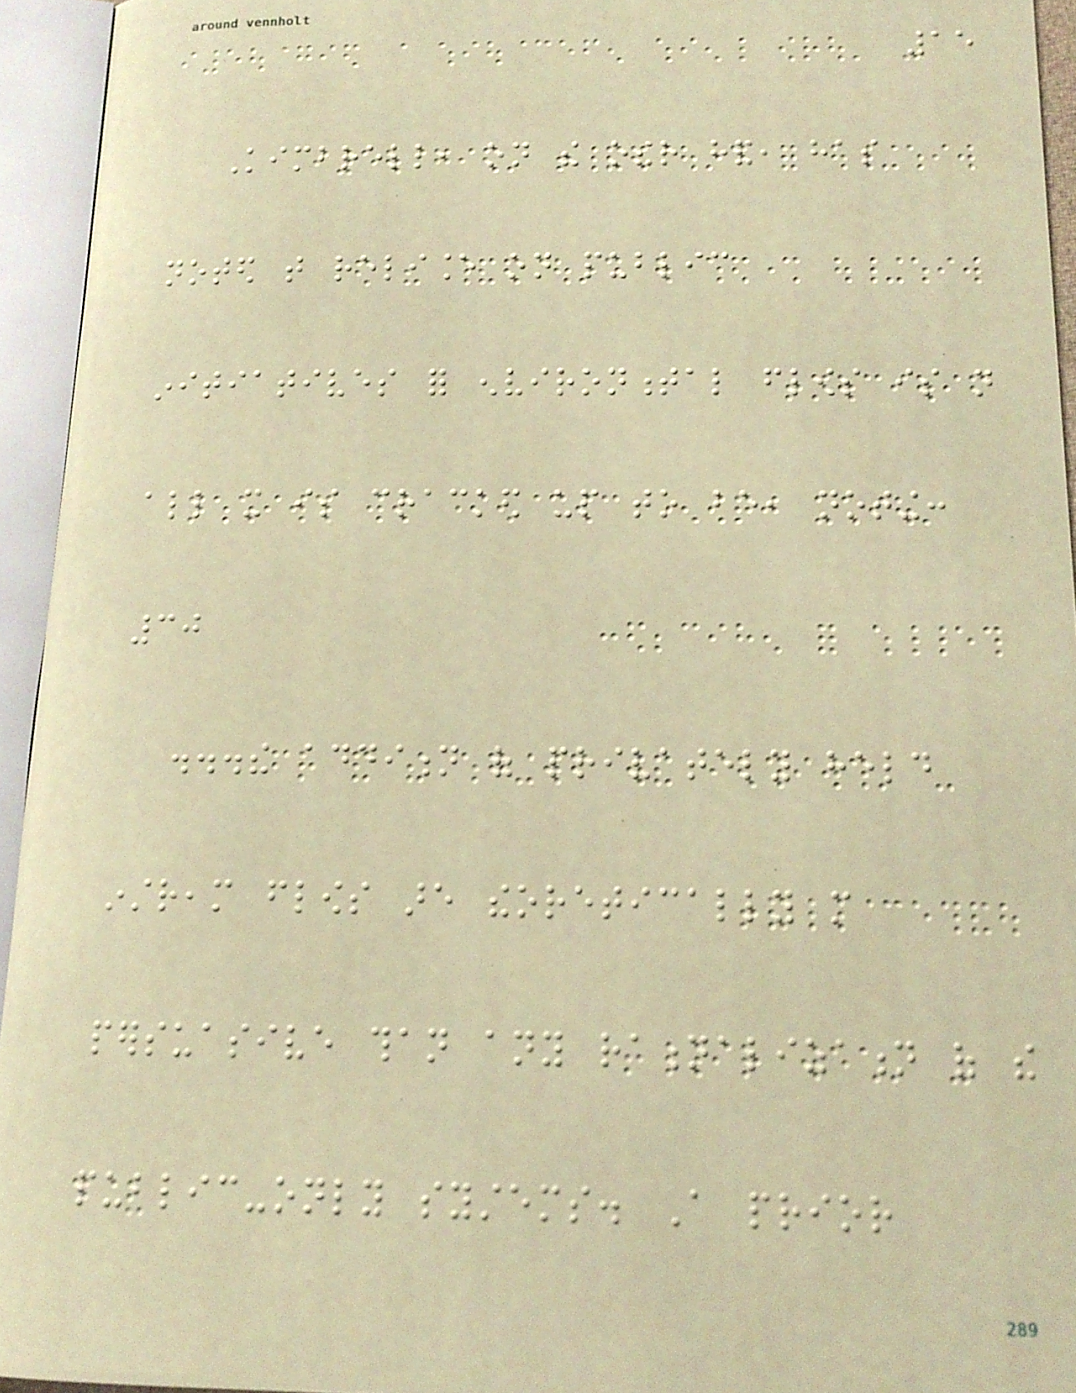15
Kimbrell, on the other hand, has
noted that reliance on public
initiatives for environmental flows is not
all it is cracked up to be, noting:
30
...the addition of privately held
instream flows are theoretically more
persuasive than any rationalization of the
public-only systems. A prior
